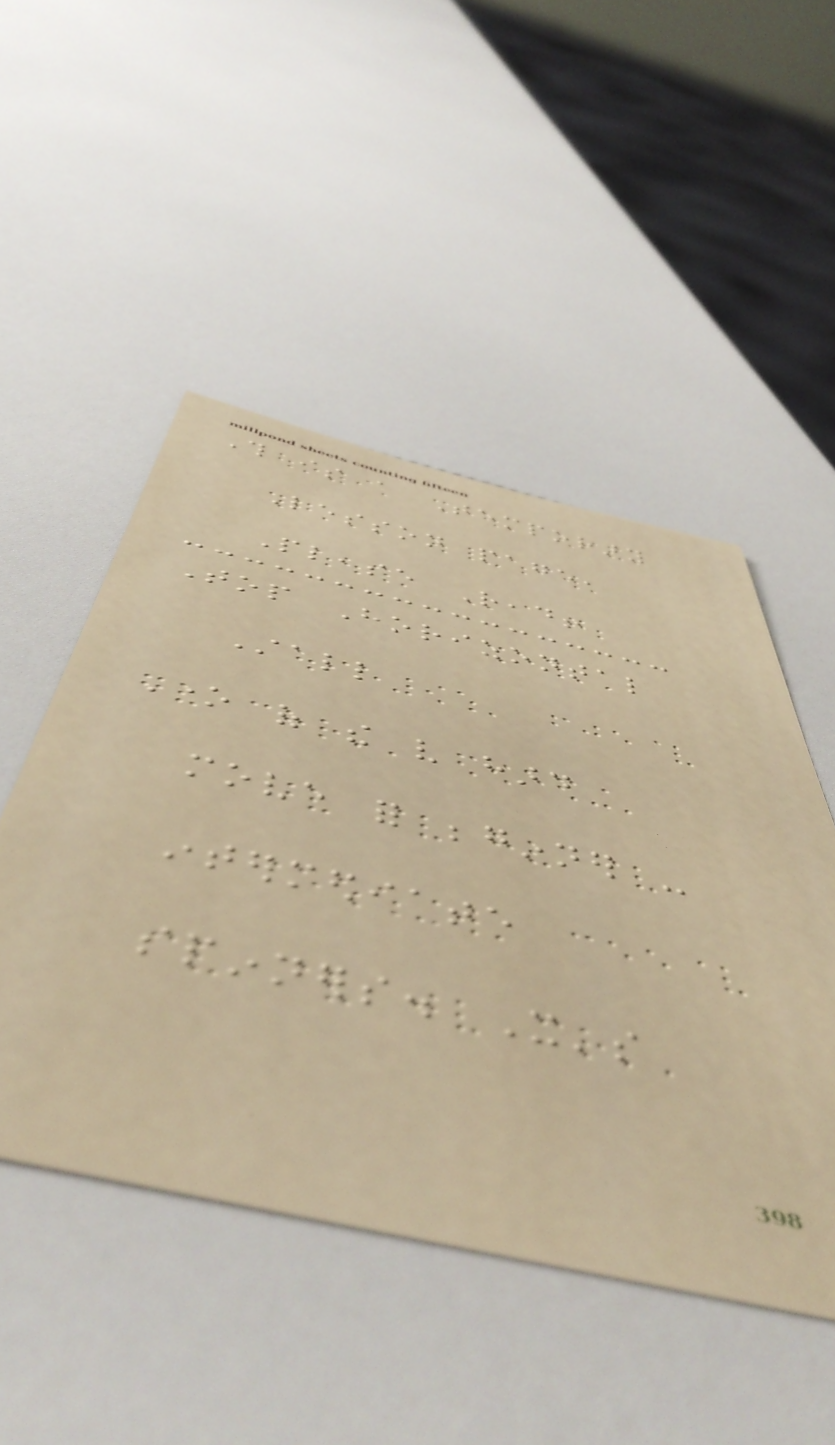This is a Temporary
Lesson page,
Please Read!
Top Horizontal
Stall
One of the very hard
move for beginner -
intermediate
spinners. It's
